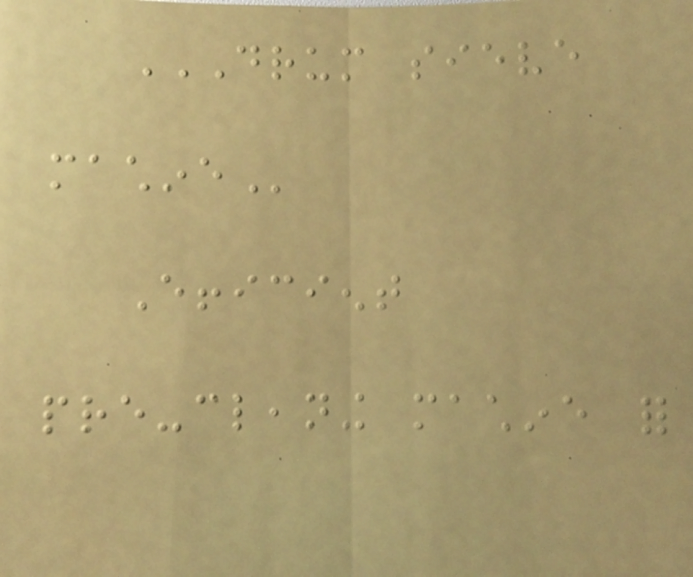DRUM SIEVE
MACHINE
Efficient
pre-cleaning machine for
